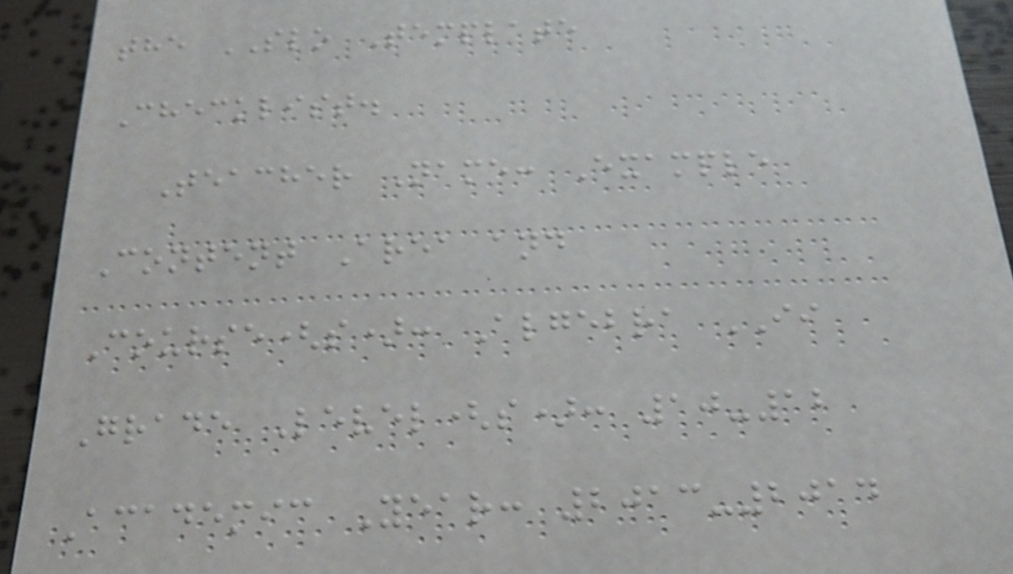the SLO Template
Checklist.
Teacher Name: Example
Content Area and
Course(s): Algebra II
Grade Level(s): 10-12
Academic Year: 2013-2014
